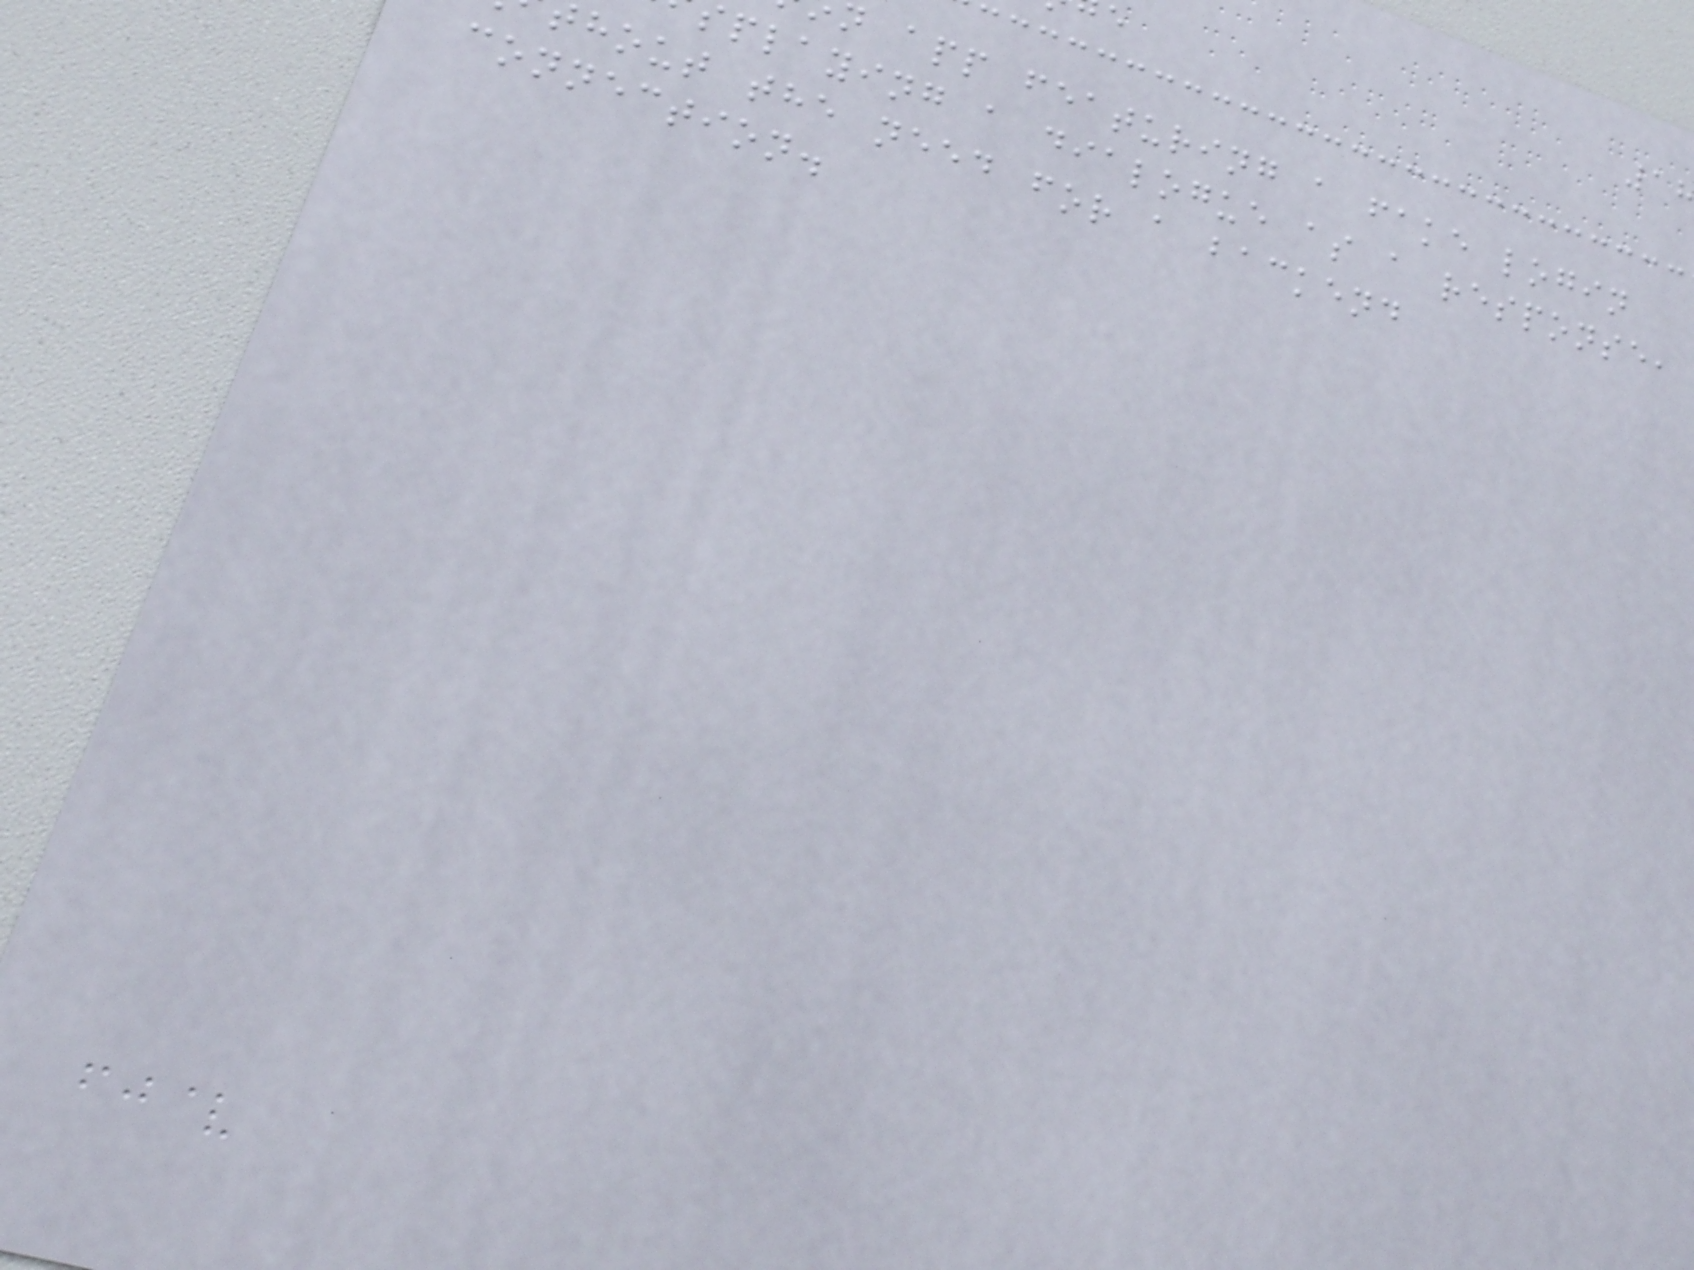n app featuring a fake login
playing a dialogue as a response,
hout the need for a backend
connection.
